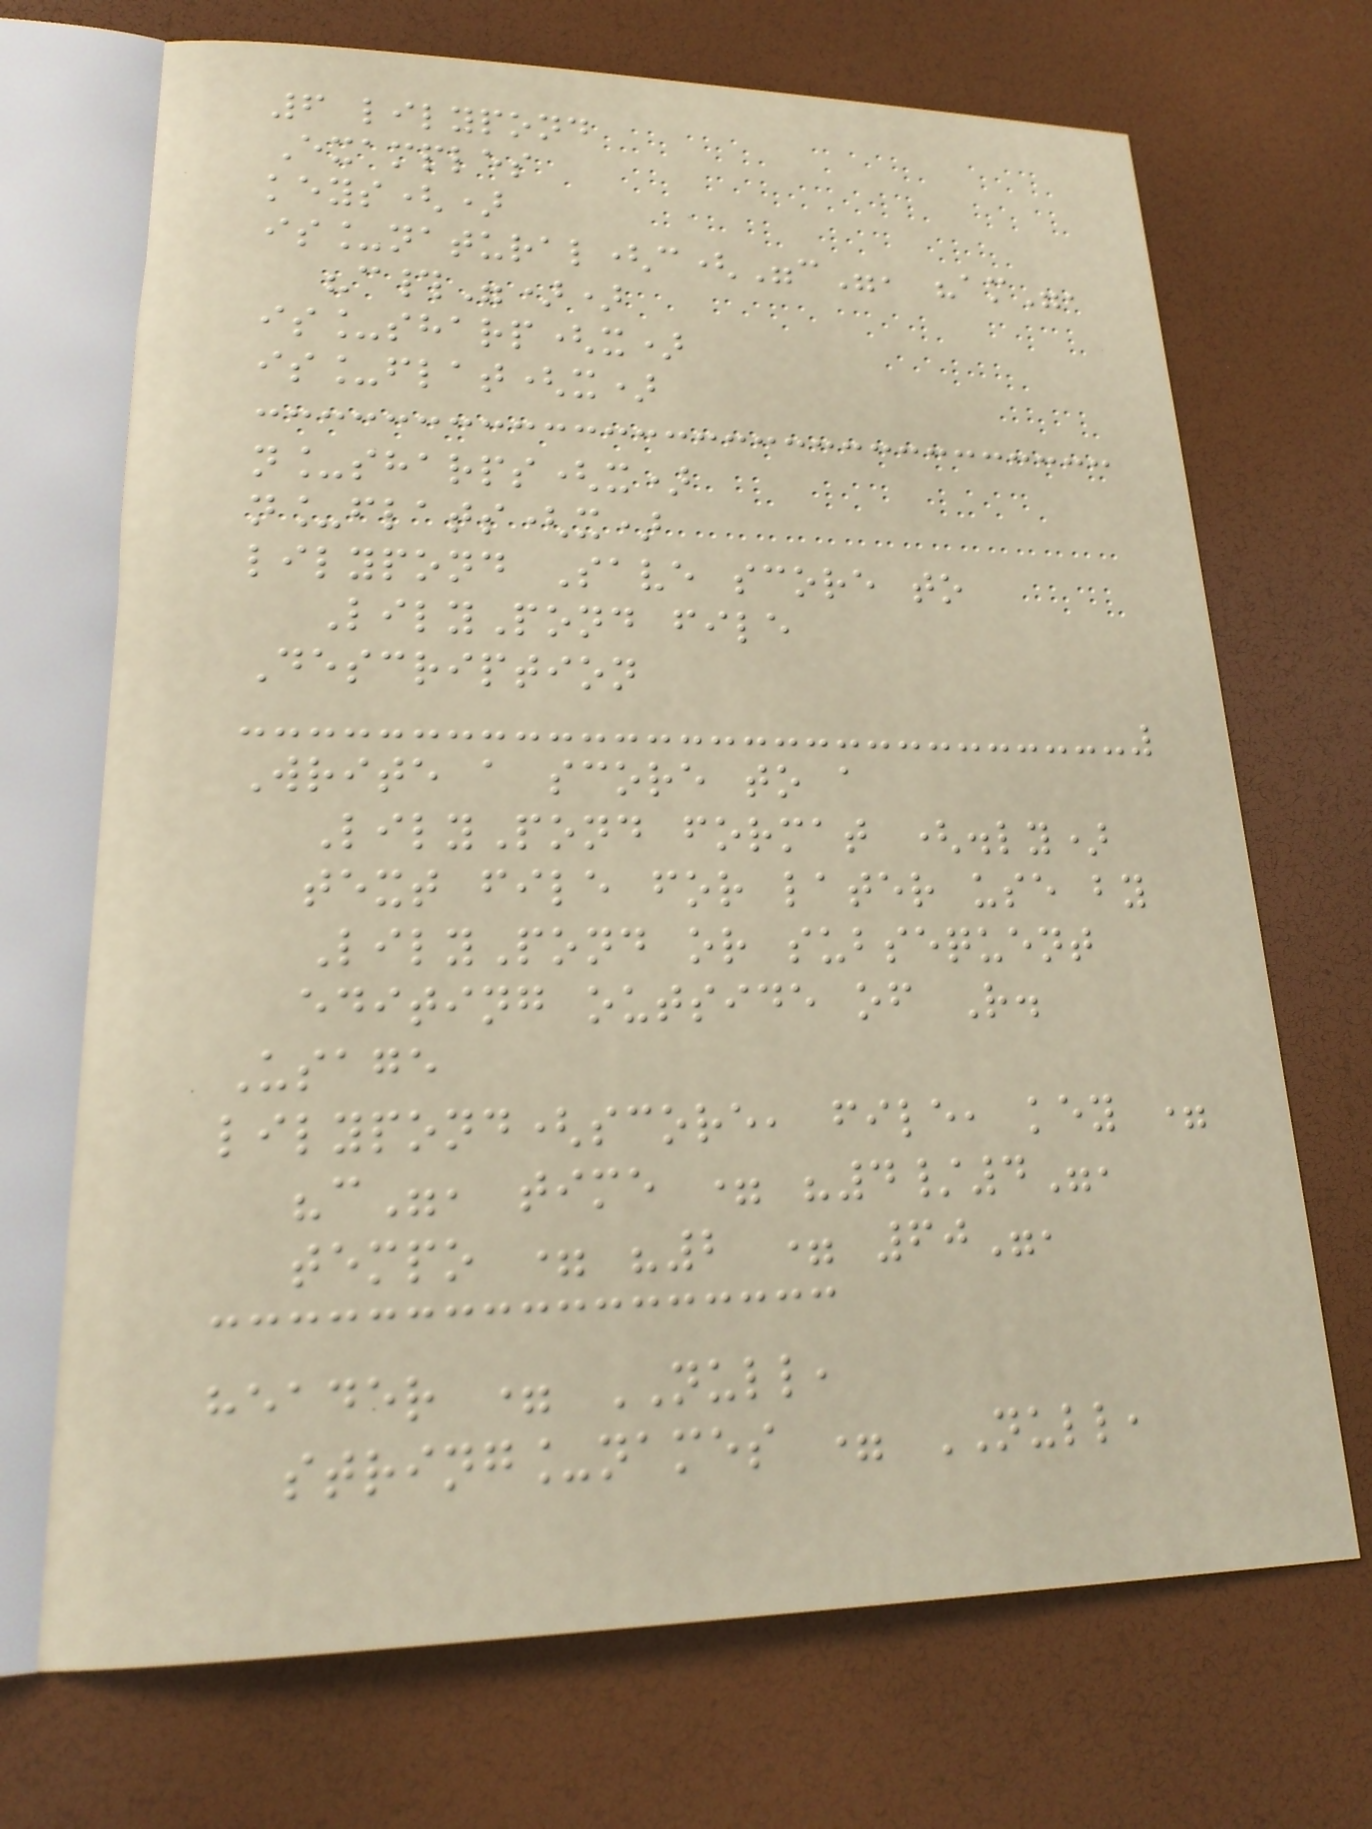6 lilypond
Examples
keys()
is_natural(c("c", "am",
"c#"))
is_sharp(x)
is_flat(x)
n_sharps(x)
n_flats(x)
lilypond Save score to
LilyPond file
Description
Write a score to a
LilyPond format (.ly)
text file for later use by
LilyPond or subsequent
editing outside of R.
Usage
lilypond(score, file, key =
"c", time = "4/4",
tempo = "2 = 60",
header = NULL,
string_names = NULL,
